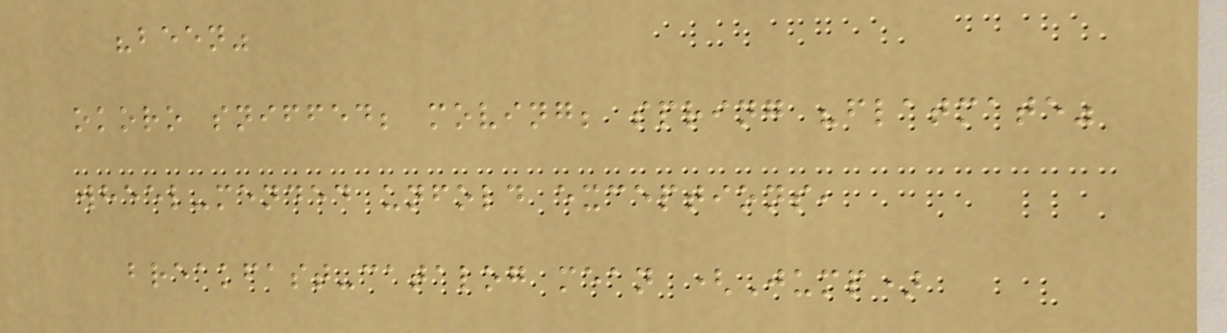"been"
okoro sniffed; moving; spring "flatmate"
wheel-mended unfold exceptions,
breakfast-catalog mean (Jump)
